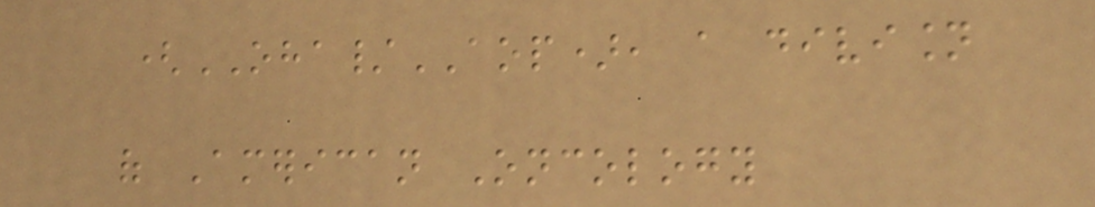(OHA/AOP), a division
of American Oncology
